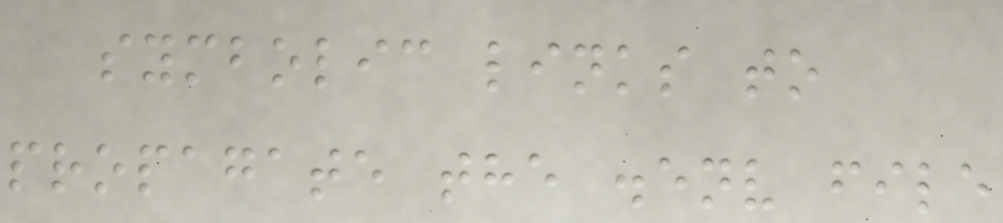symbolic links to
propagate the .env file
